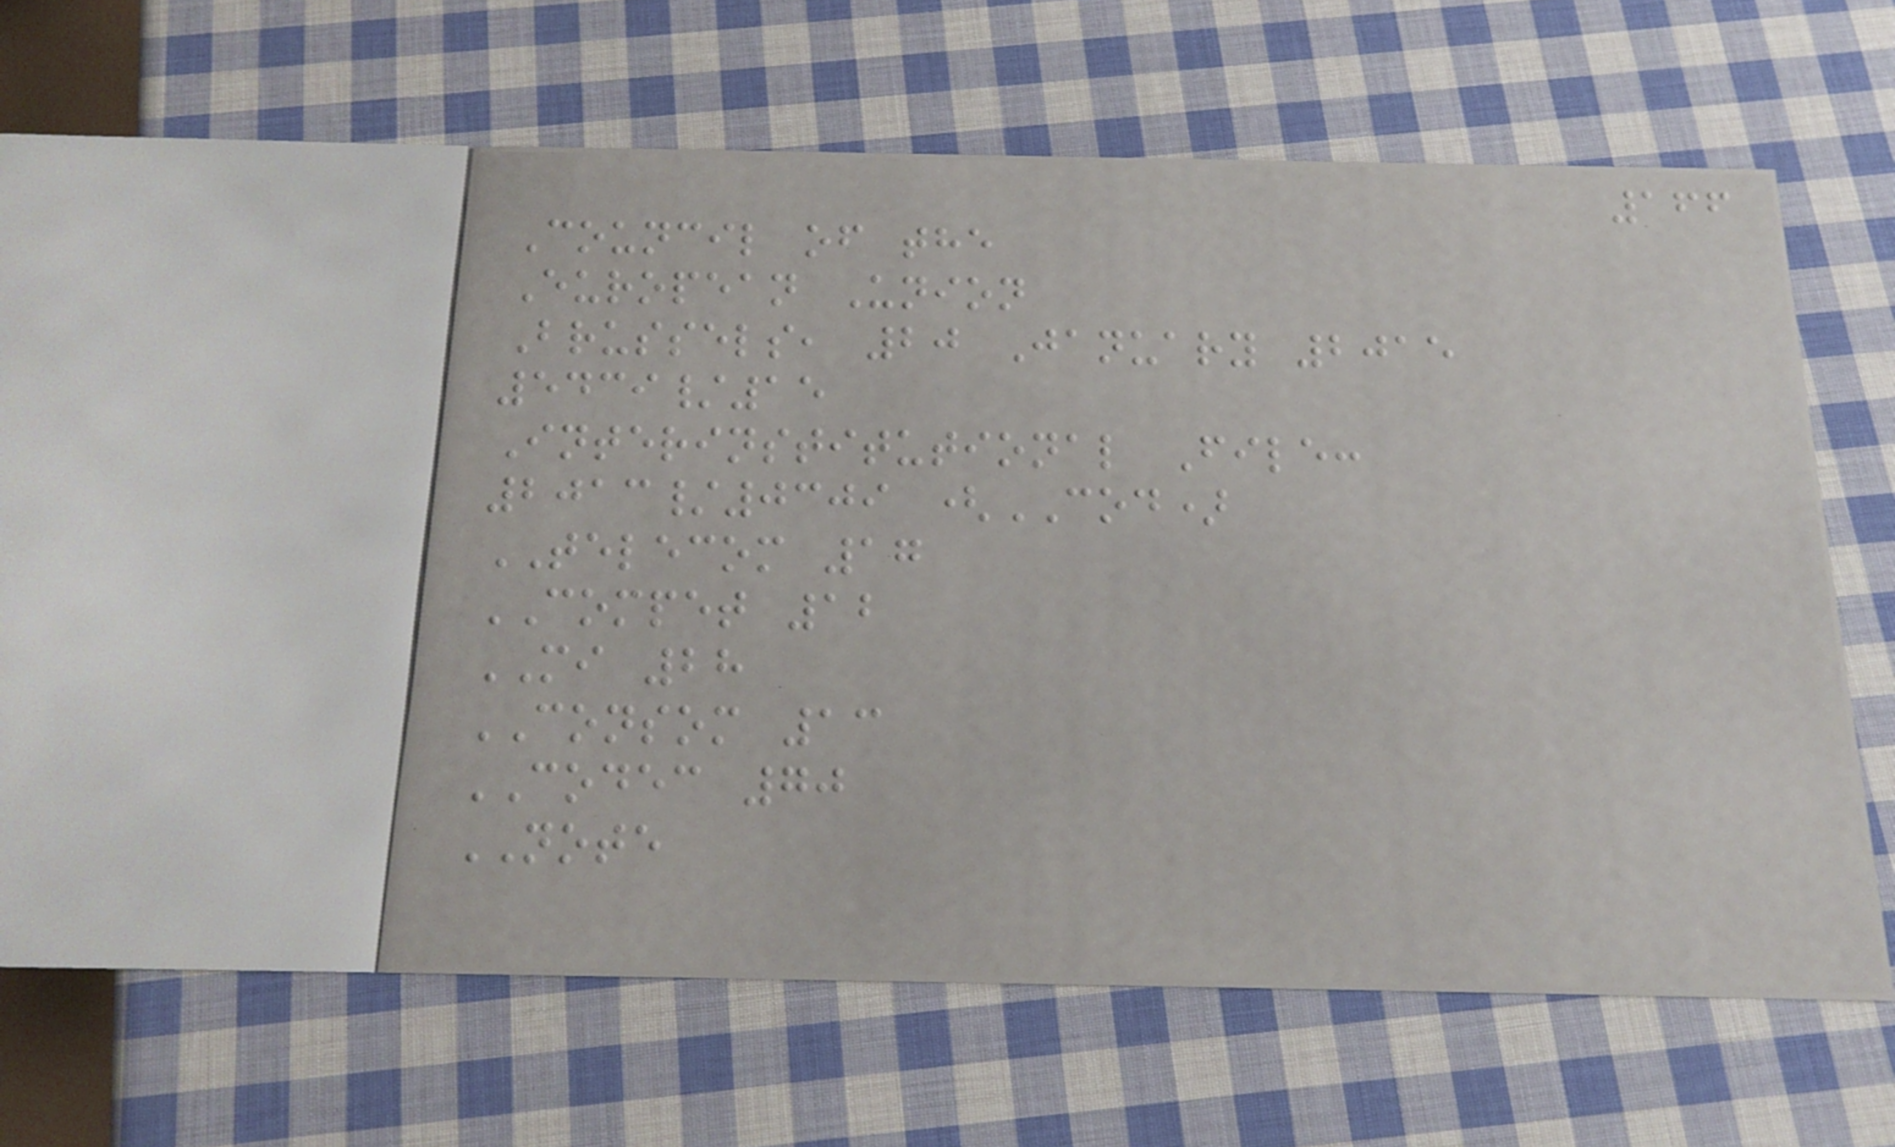166
Council of the
European Union
Brussels, 20 January 2015
5439/15
Interinstitutional File:
2013/0309 (COD)
TELECOM 17
COMPET 12
MI 28
CONSOM 13
CODEC 70
NOTE
